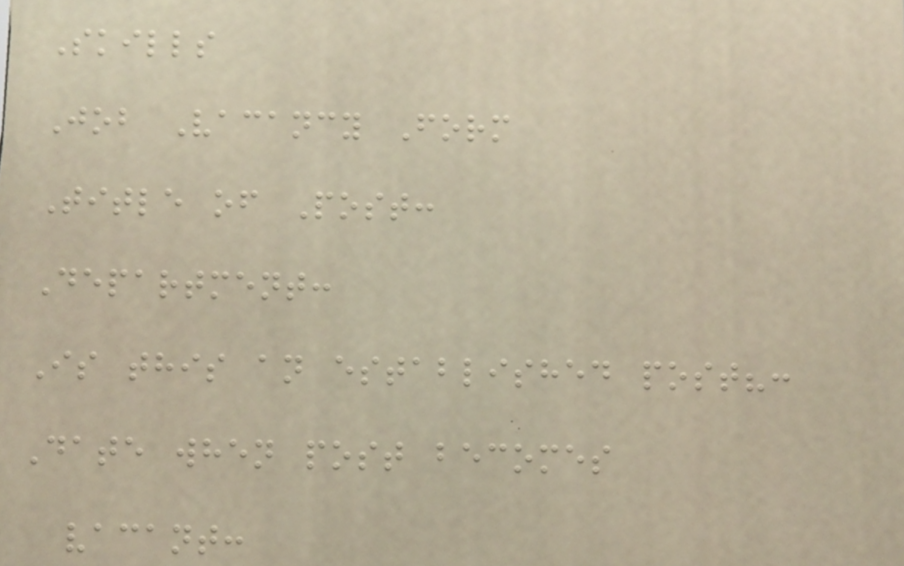Skills
Job Vacancy Form
Title of Post:
Department:
Is this an established post?:
Date when post becomes
vacant:
